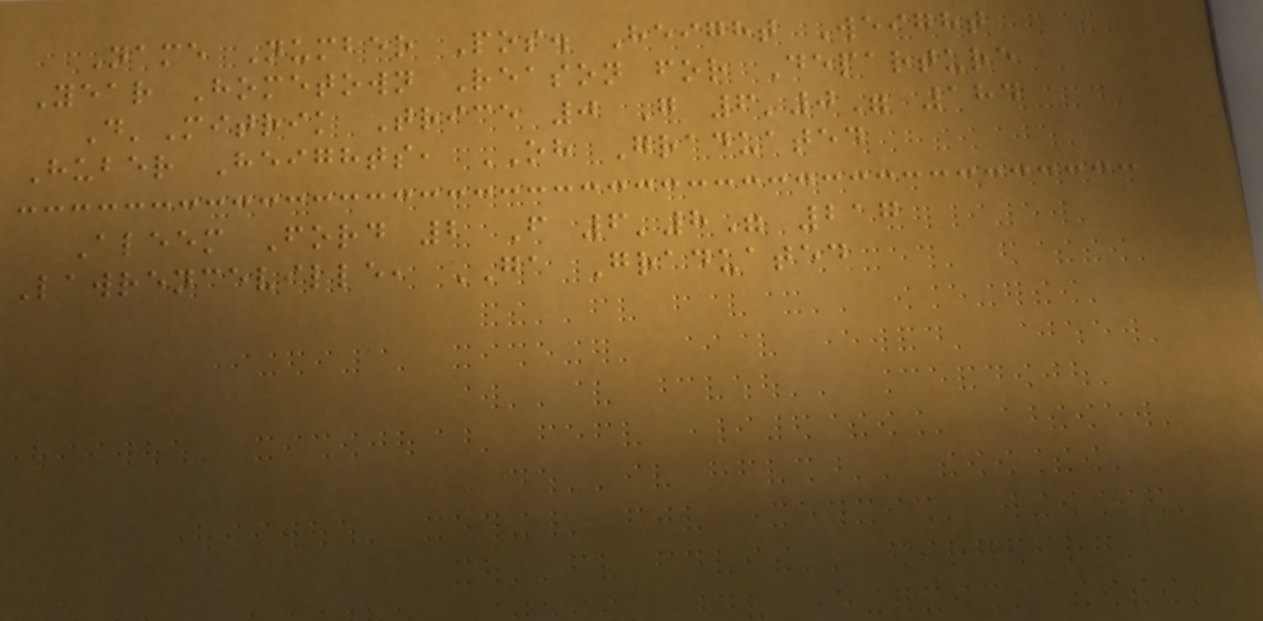Name Number Pos. Height Weight
Year Hometown Reason for Departure
D'Mitrik Trice 0 G 6'0" 184
Huber Heights, OH Graduated
Aleem Ford 2 F 6'8" 217
Lawrenceville, GA Graduated
